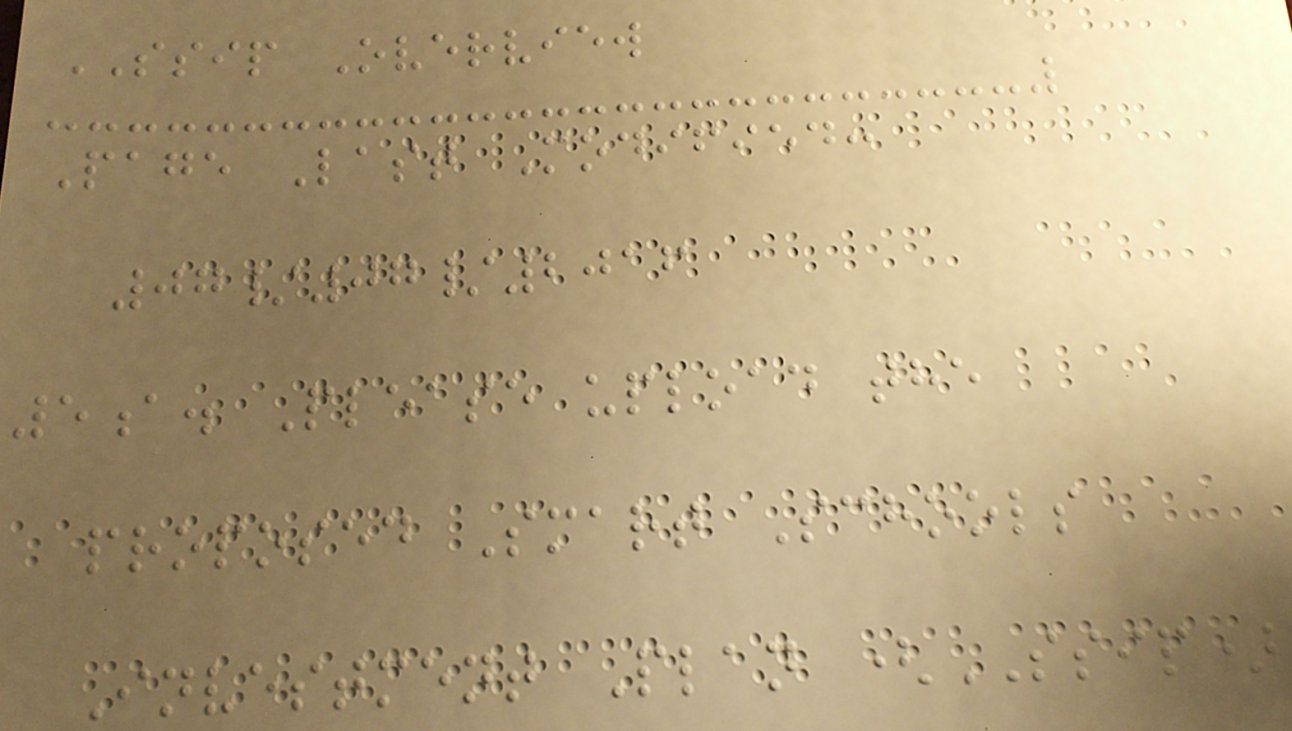SSIP Overview
Page Last Modified:
07/07/2016
5a. Please upload the
proposed Smart Schools
Investment Plan (SSIP)
